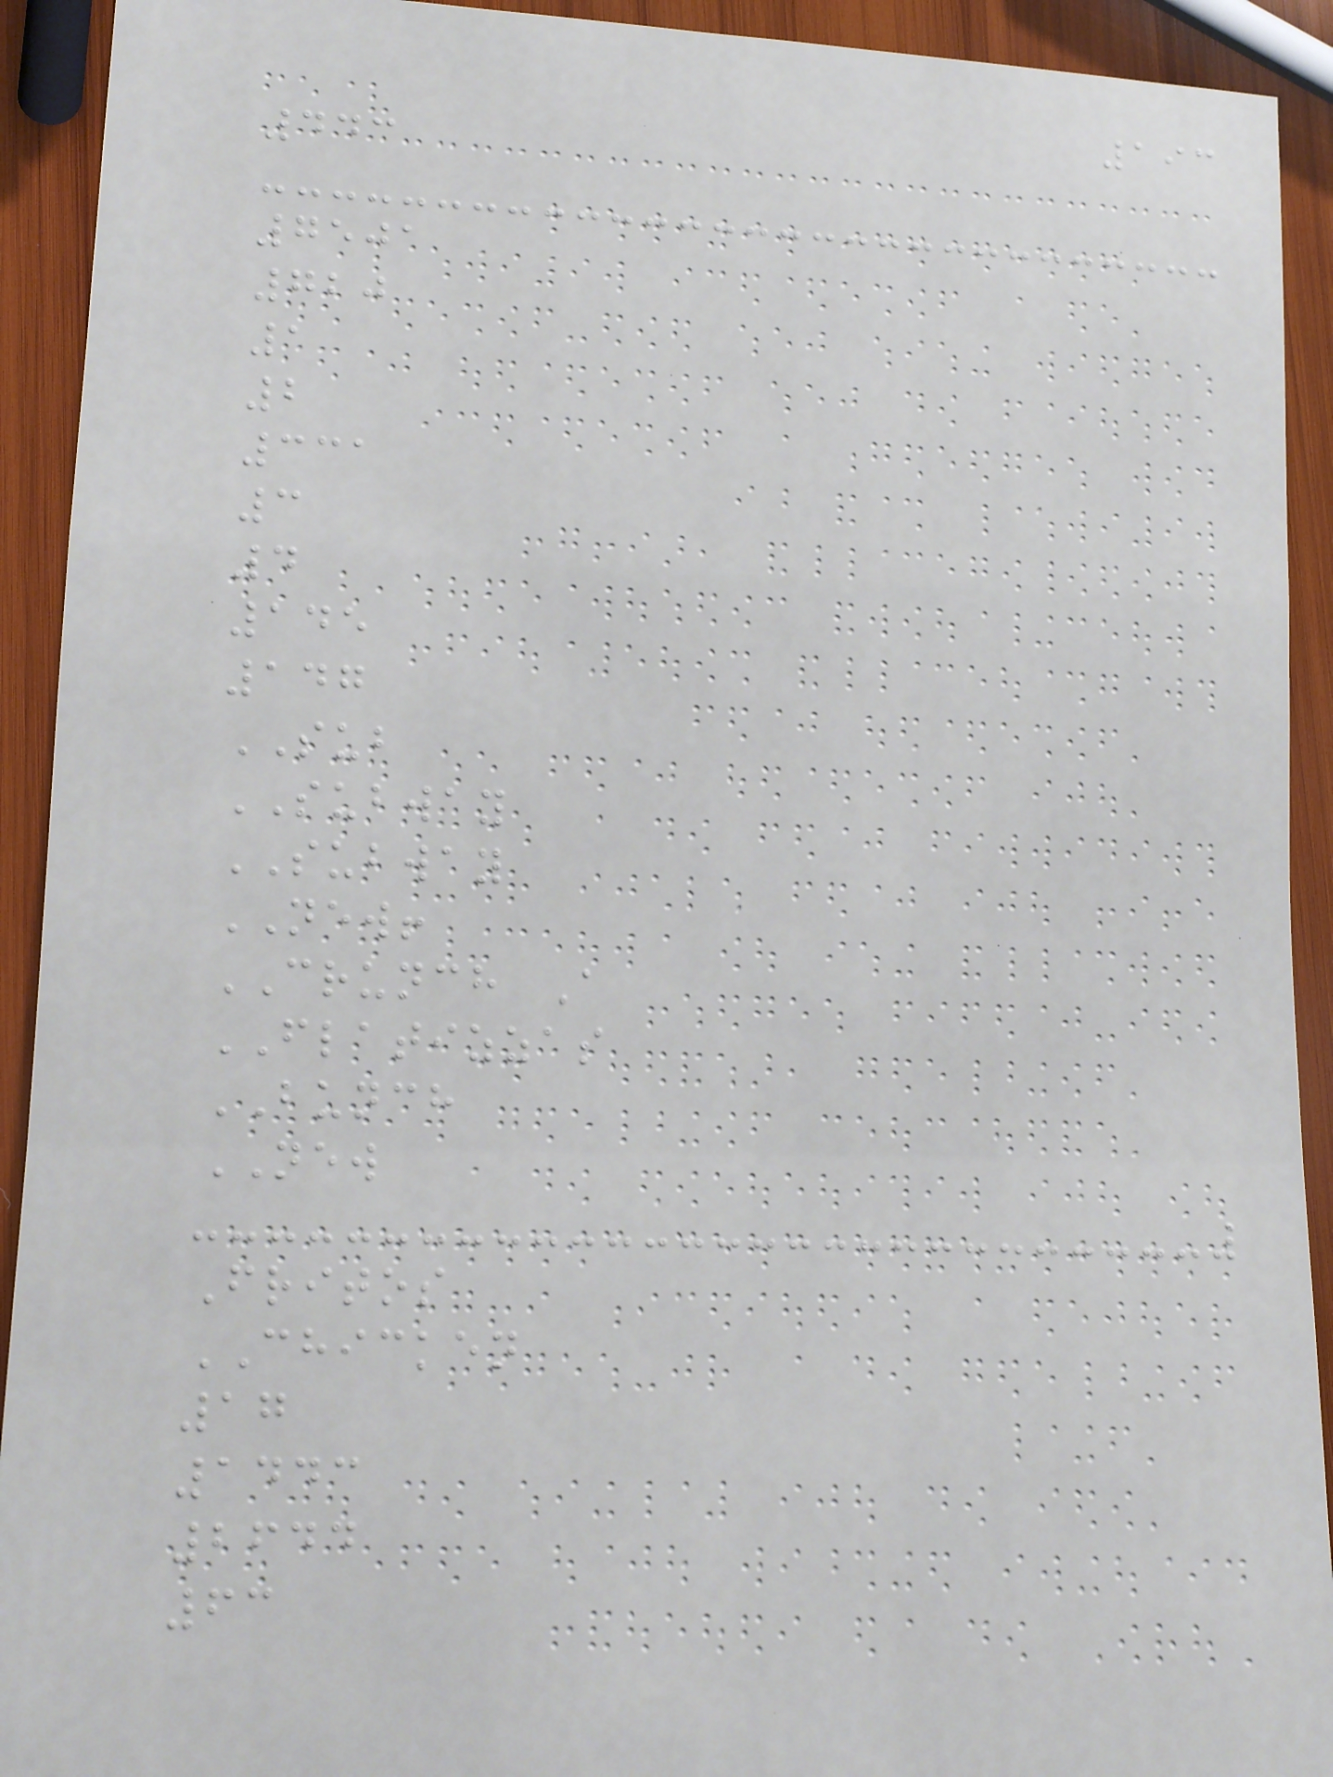193
443
7501
720
1
2
331
3
4
145
147
SUB
SUBWAY
SUBWAY
NEW!
CRUNCH A
FLATIZZAS
BUNCH
NEW
Fritos
CHICKEN
17
1443
2644
63
